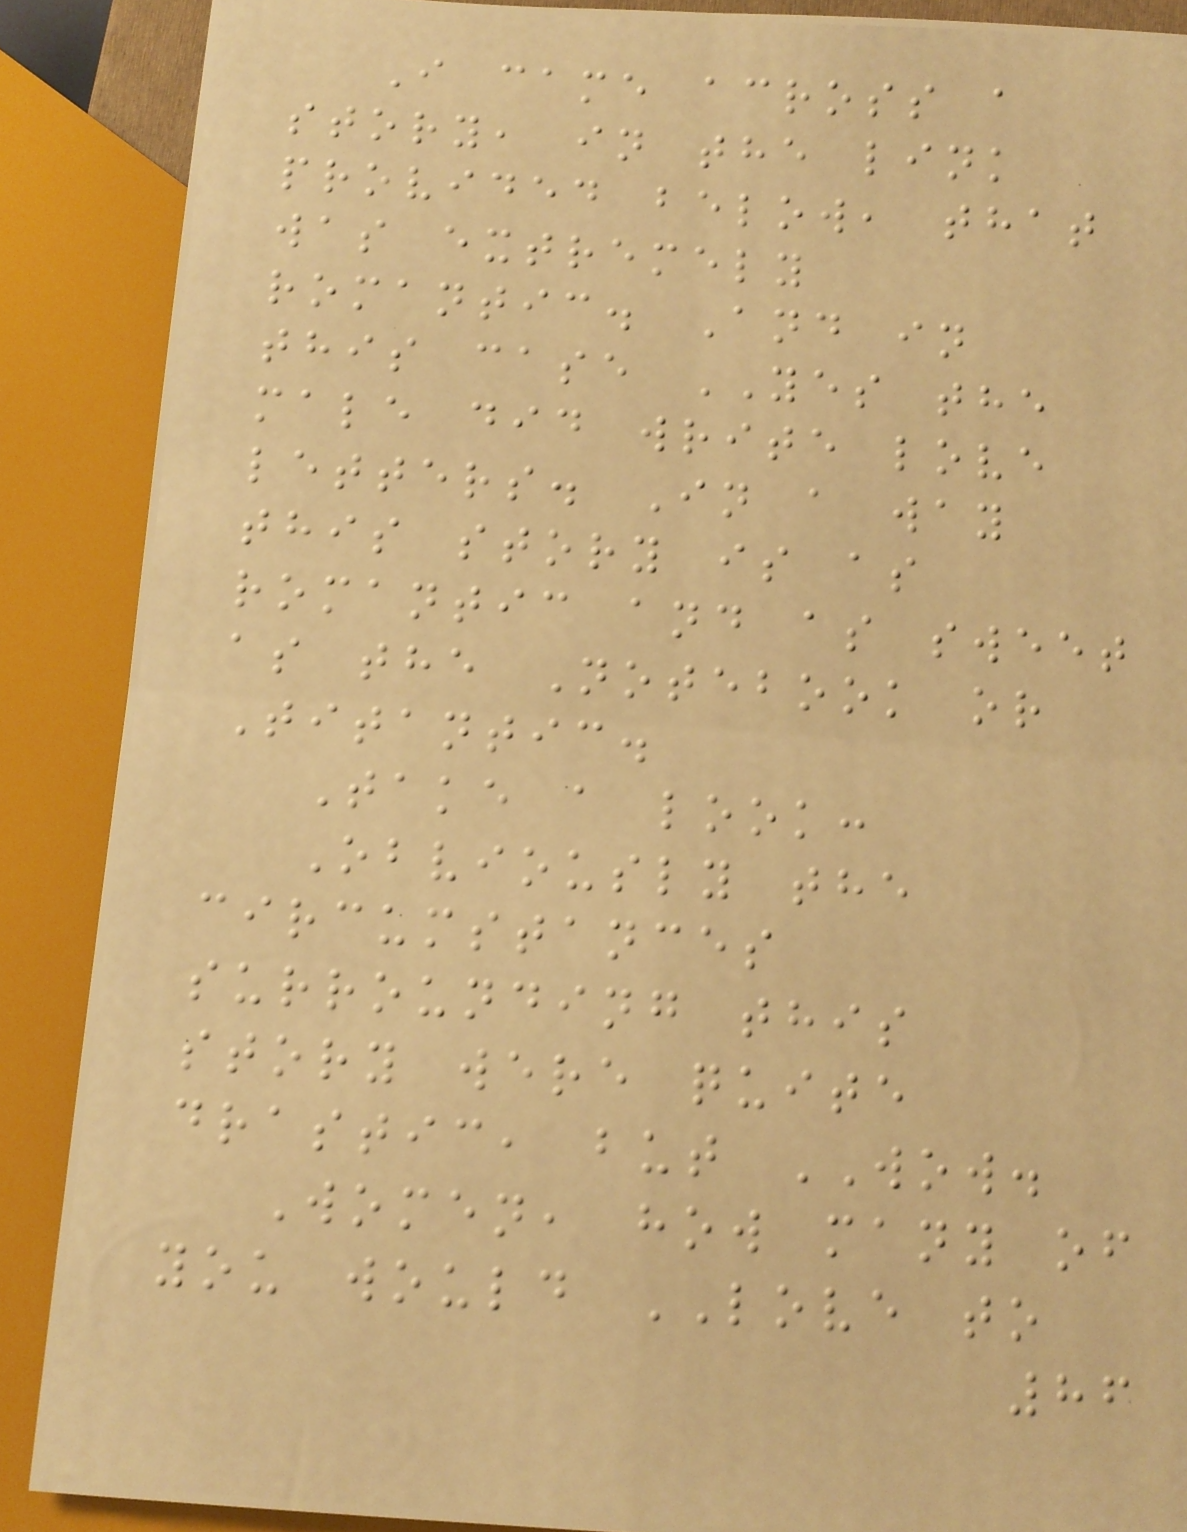I came across a
story, in the link
provided below, that
was extremely
romantic. And in
this case YES the
male did write love
letters. In a way
this story is as
romantic and as sweet
as the Notebook or
Titantic.
Take a look:
Obviously the
circumstances
surrounding this
story were quite
drastic, but WOW.
Women, how many of
you would LOVE to
86
